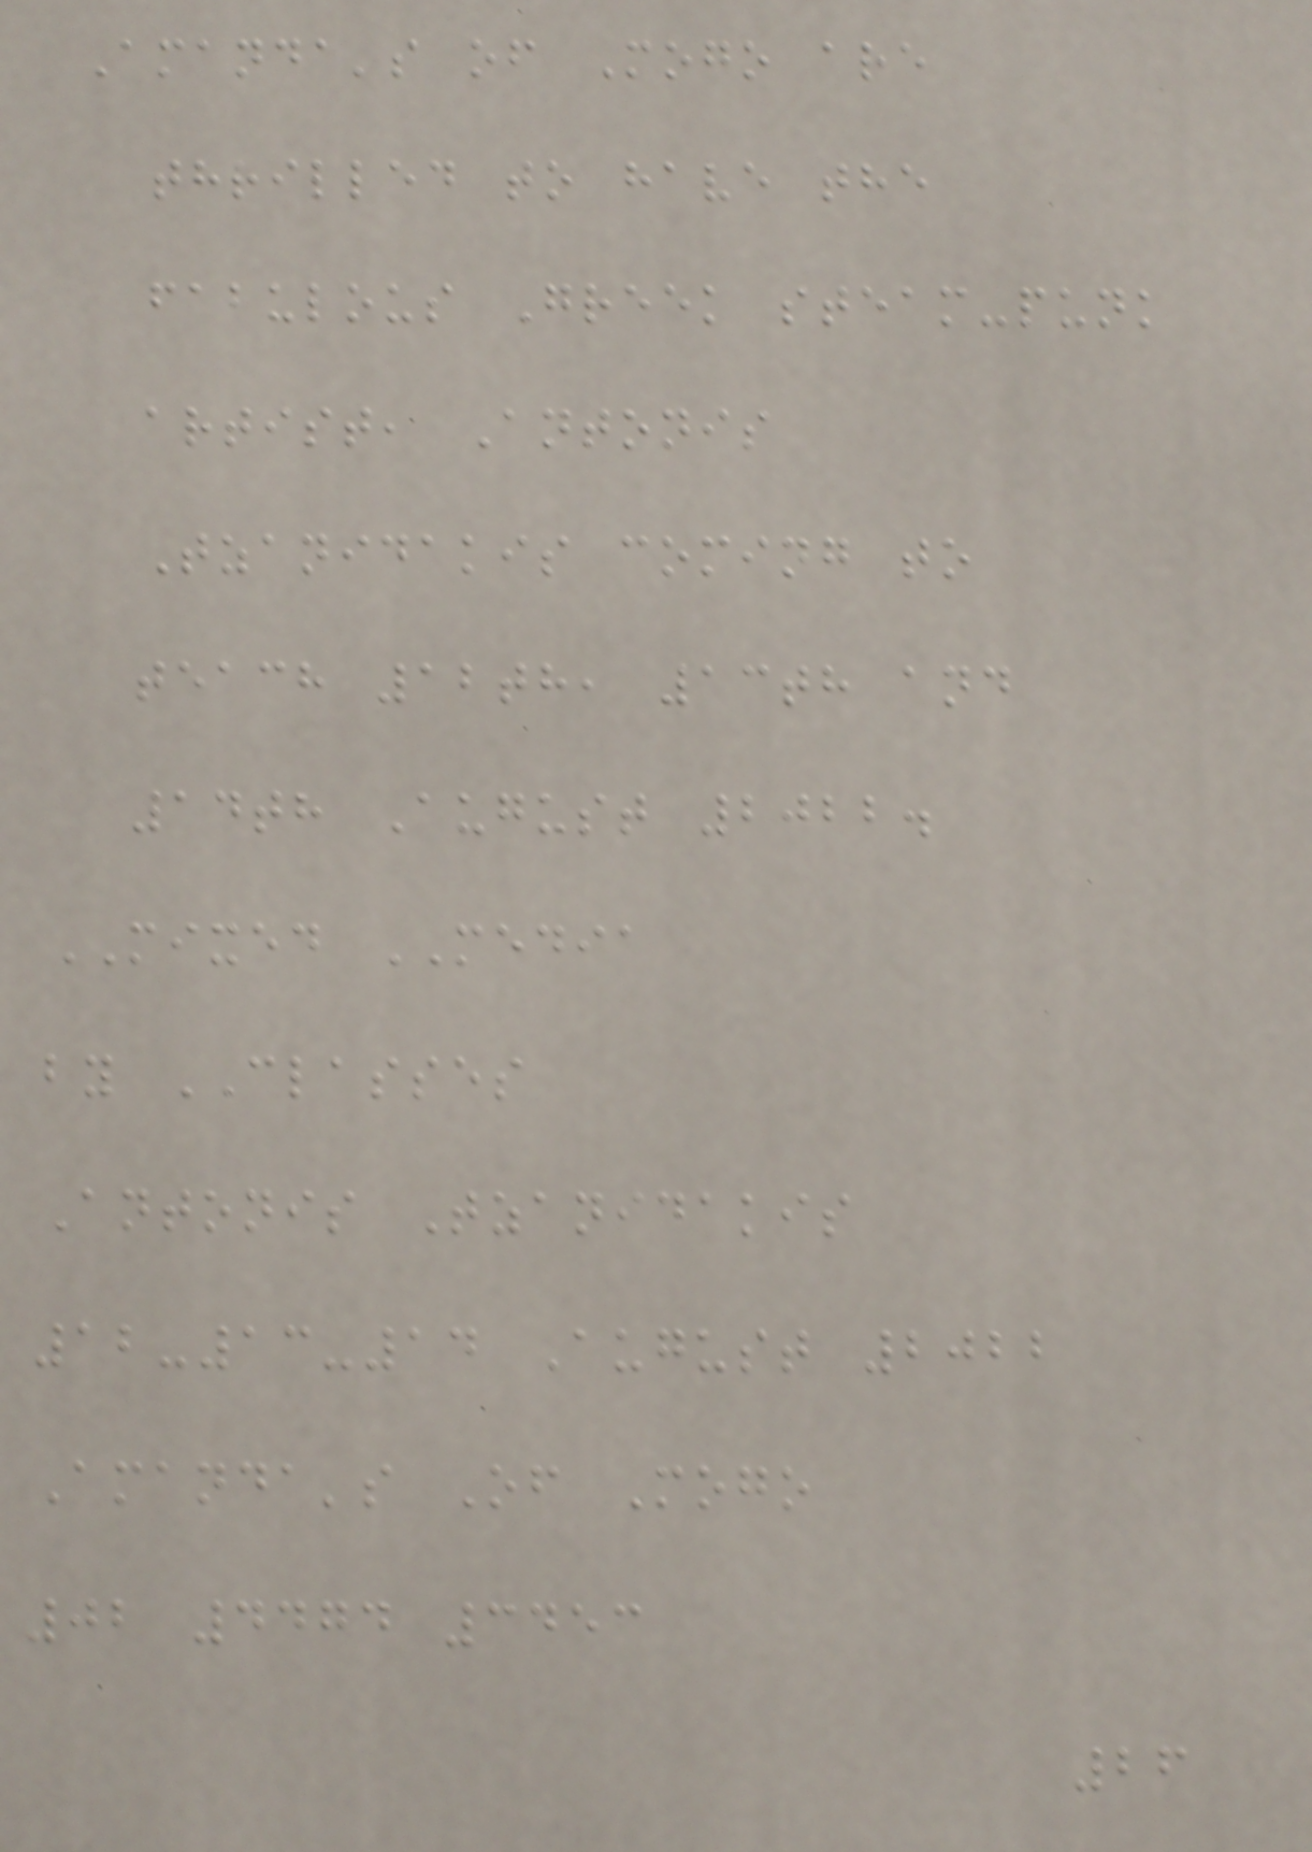Amanda's of Mogo are
thrilled to have the
fabulous Greek steam-punk
artist, Antonis
Tzanidakis coming to
teach 12th, 13th and
14th August 2022.
MIXED MEDIA
by CLASSES
Antonis Tzanidakis
12-13-14 August 2022
Amanda's Of Mogo
02 4474 3453
26
